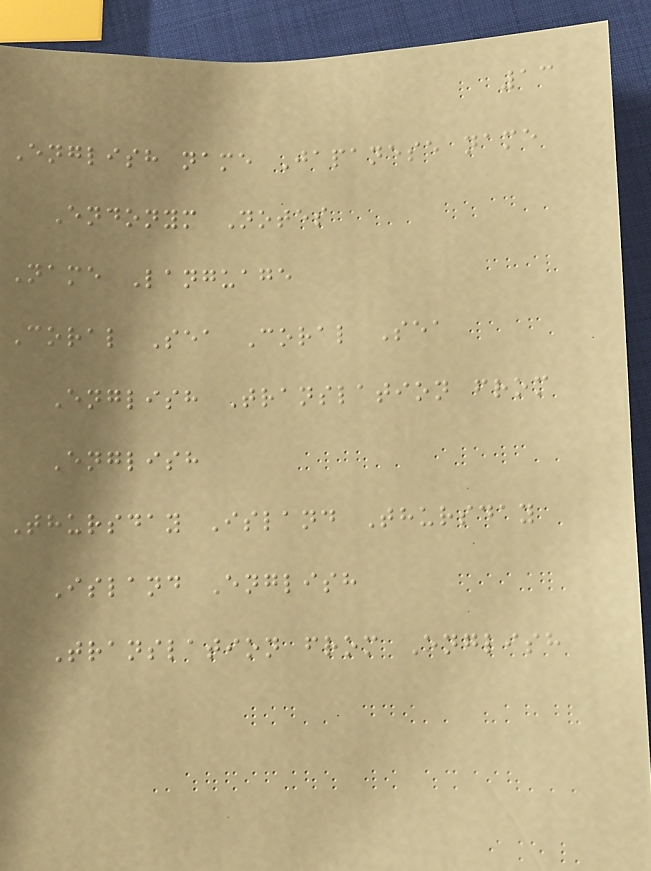13
English name Japanese name
Endonym Notes
Name Language
Coral Sea Coral Sea
English Translation from
English
Thursday Island Thursday
Island English
Translation from English
